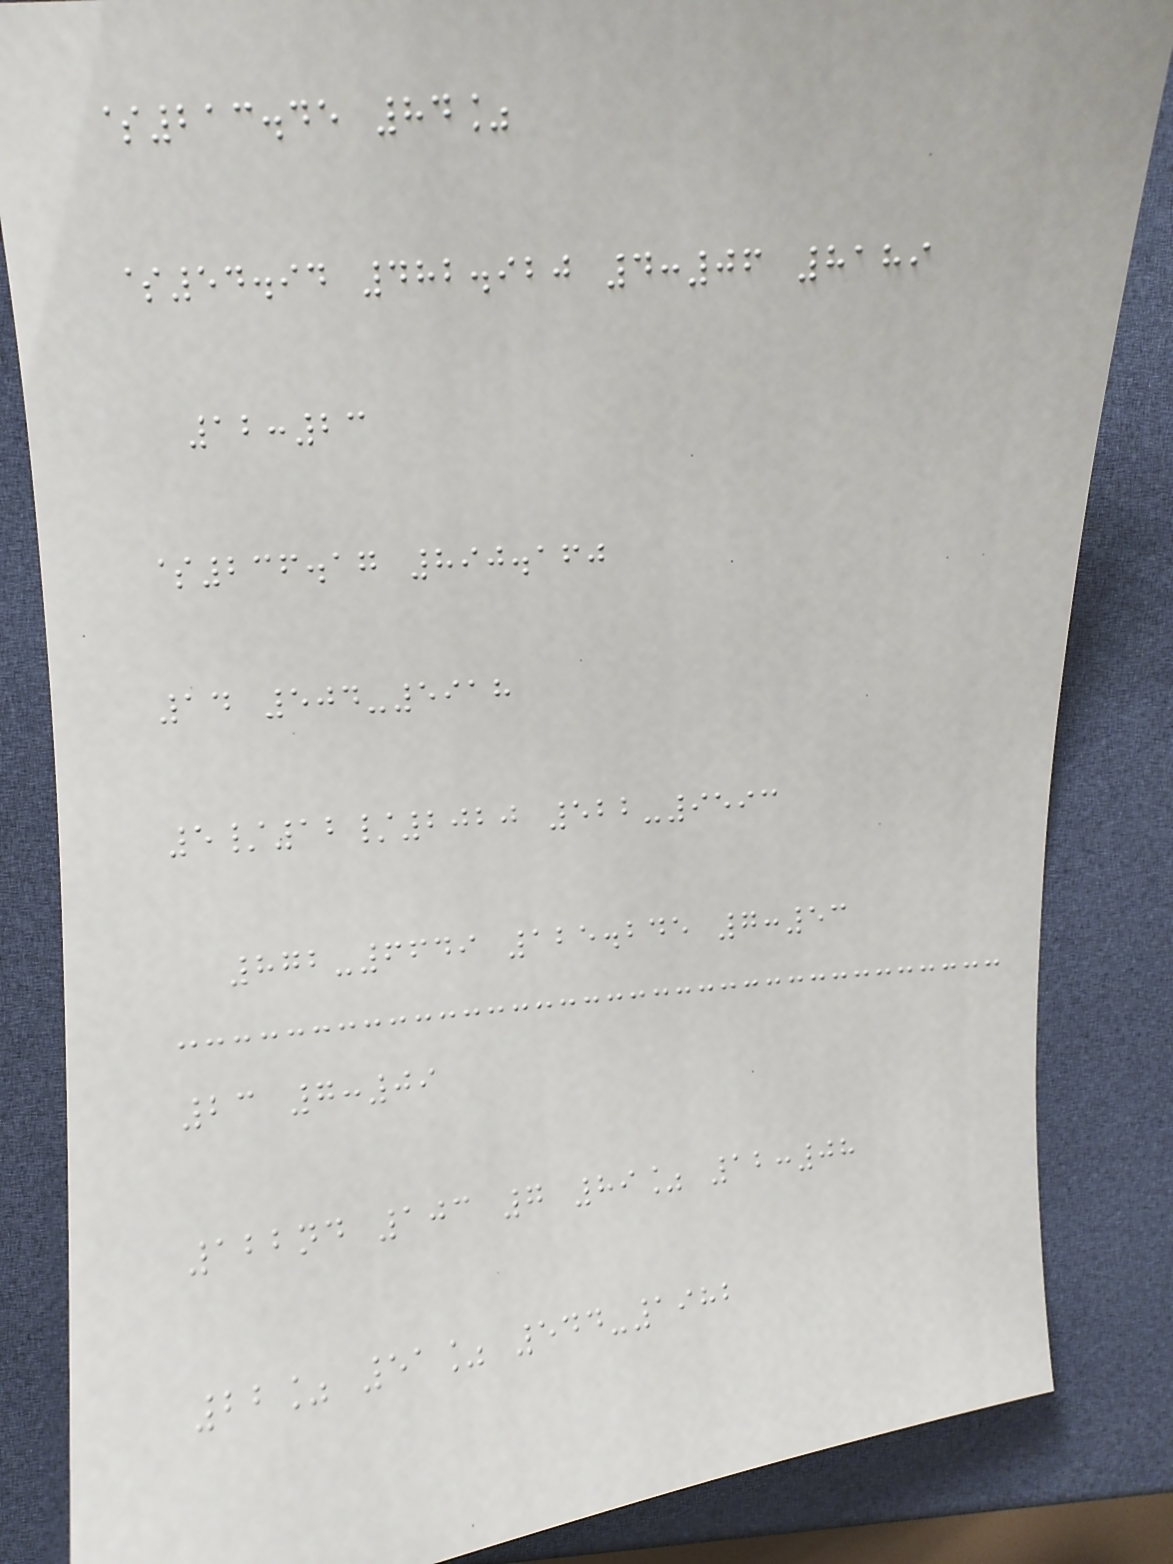$213.45 84%
$54.94 482.920 4:06 8189
12:23
$236.17 890.160
14 504-5918
5/12/2020 522-9593
872-6649 125.245 7:53
23 7:09
122nd 103 7 89% 12:08
22% 51% 544-1982
